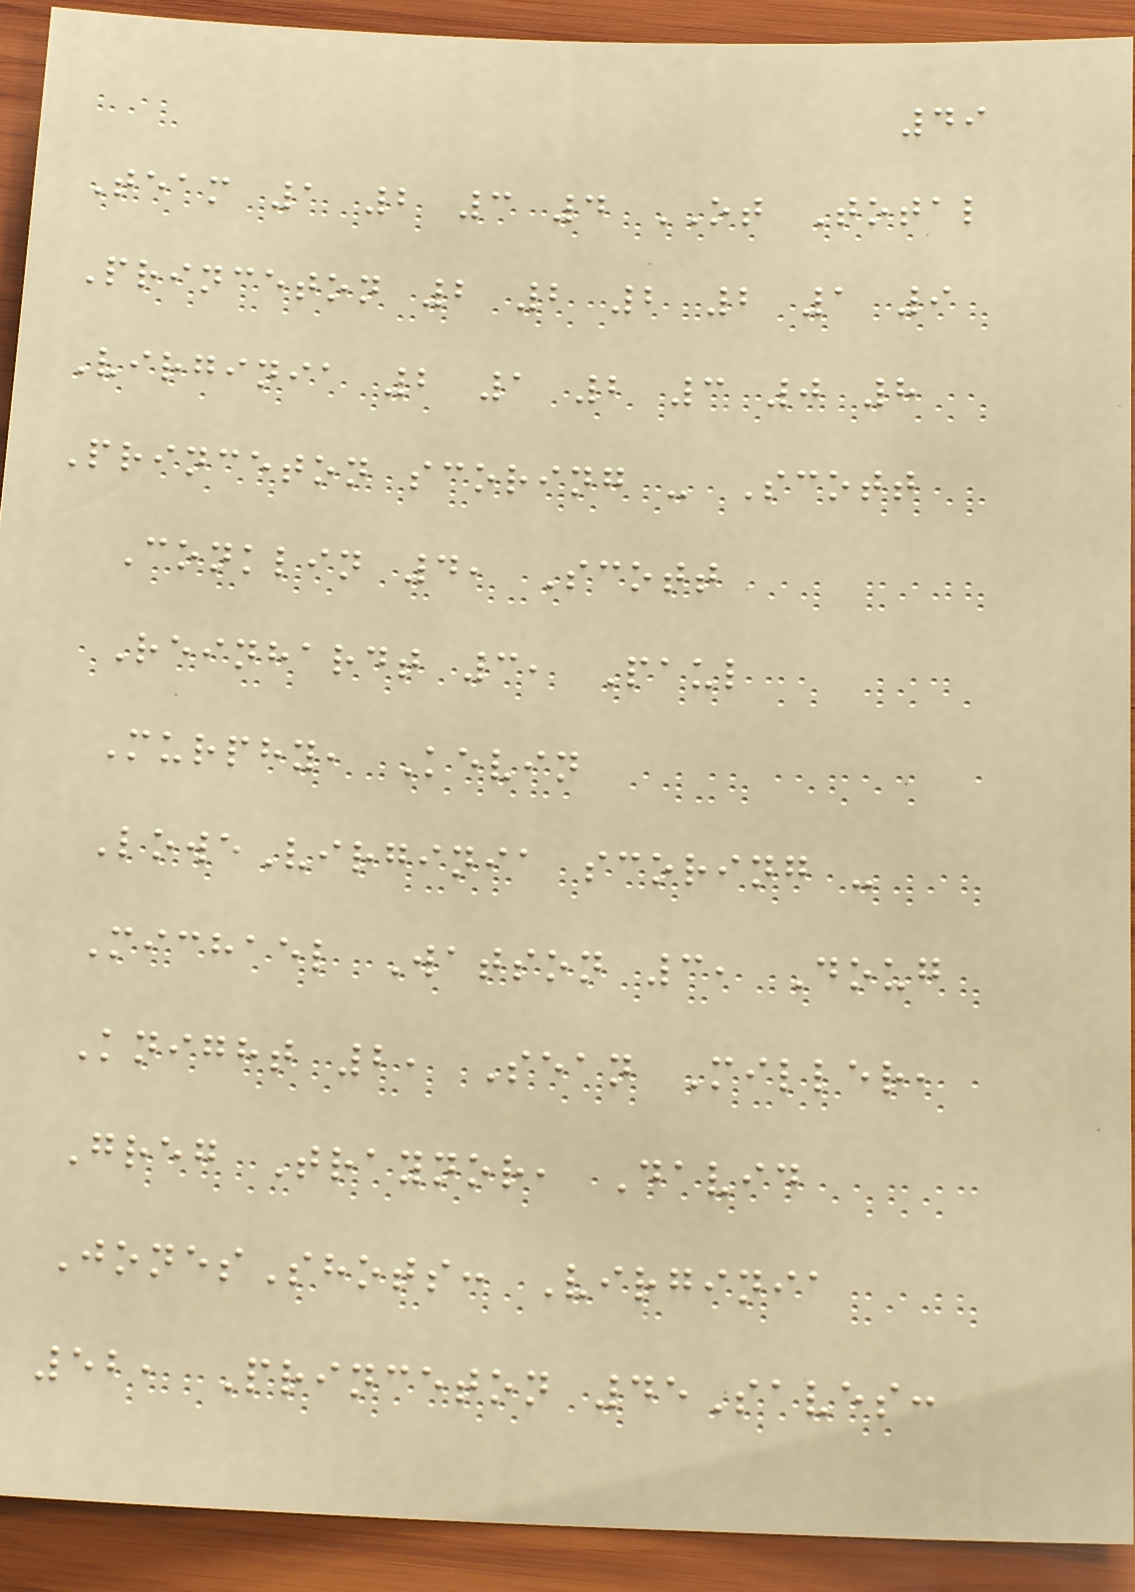49
Team 1 2 3 4 OT Total
Princeton 2 2 2 2 1 9
Virginia 2 1 2 3 0 8
Princeton scoring - Scott
Conklin 4, Scott
Reinhardt 3, Paul
Murphy, Kevin
LoweVirginia scoring -
Michael Watson 3, Doug
Knight 2, Sean Miller,
Greg Traynor, David
JonesShots: Virginia
52, Princeton 45Saves:
